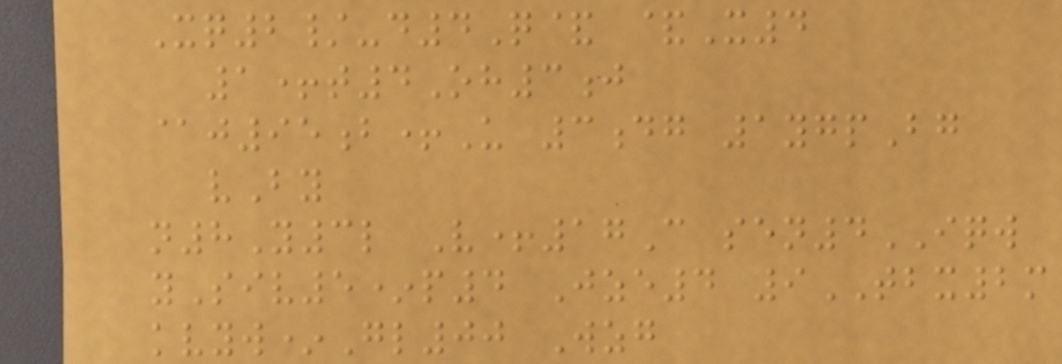Xq2/-d4Q& &X4
1+t4Oh3j
@j95b+U 3dg 1ygpBg
vBy
n8Y3l V+17C sen4IQW
ySiv5*p4 Jze4 9TBX2m
kvyw*Gl00 Wzg
